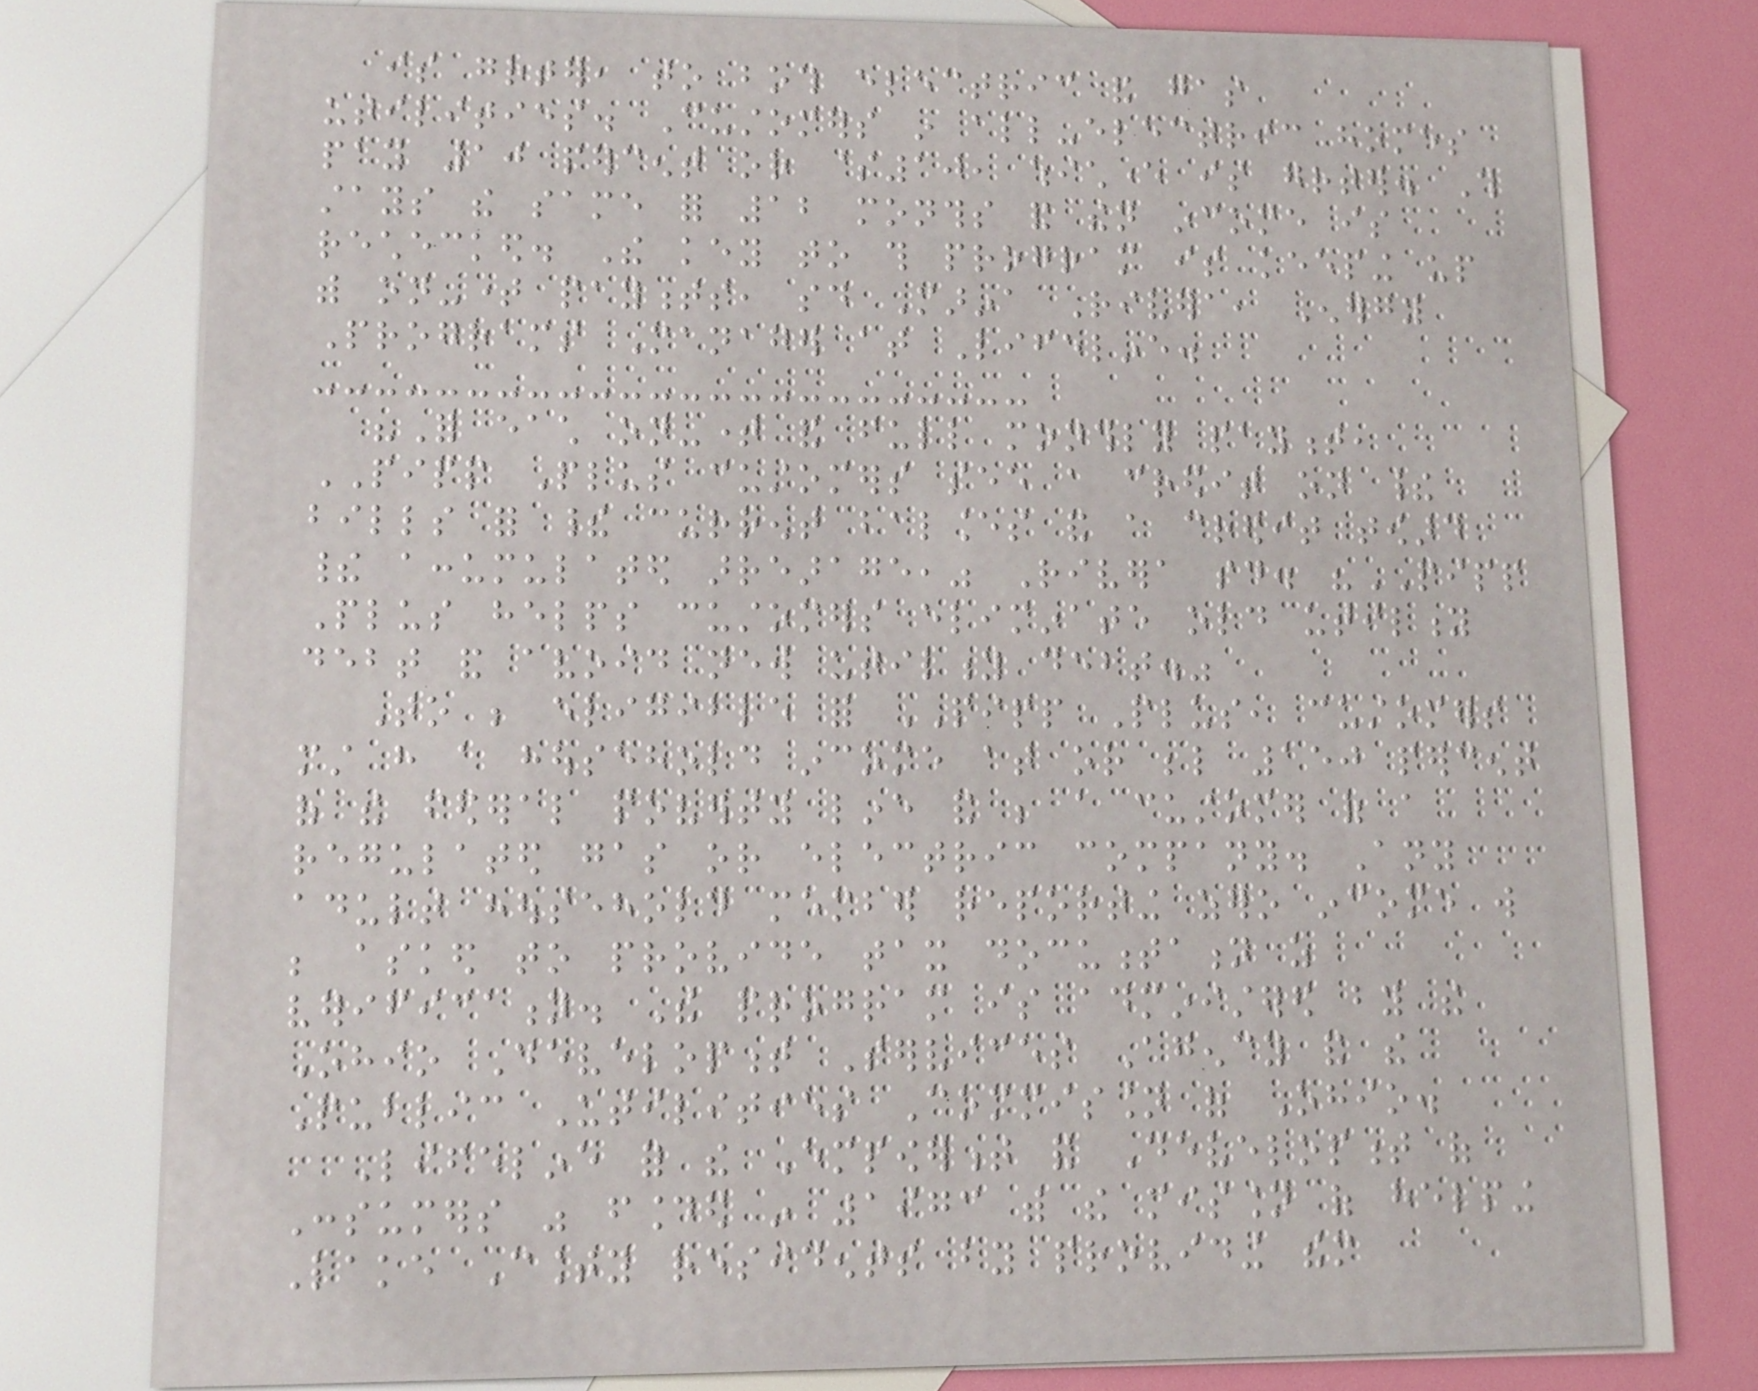is greater, to both electric and gas
utilities. Customers in all-electric homes
pay 10 percent or $10, whichever is greater. This
stays the same for 12 months and then income is
rechecked. The key to this program is keeping up
with on-time payments, said Marina Rivera, Energy
Programs Manager at Lifeline.
"For each on-time and full monthly payment,
PIPP Plus customers see a credit on their
bills for their current balances and a credit toward
their accumulated arrearage," Rivera said. "PIPP
Plus helps customers eliminate old utility
debt and avoid new utility debt."
To be eligible for PIPP Plus, customers
must have a household income at or below 150 percent
of the federal poverty line and be a customer of a
regulated gas or electric company. Any
adult household member reporting zero income will
be asked to provide tax documentation as
verification. The program is administered by the
Ohio Development Services Agency and the
Public Utilities Commission of Ohio.
Lifeline for the Empowerment and Development of
Consumers was founded in 1973 with the mission of helping
Lake County residents by providing them
